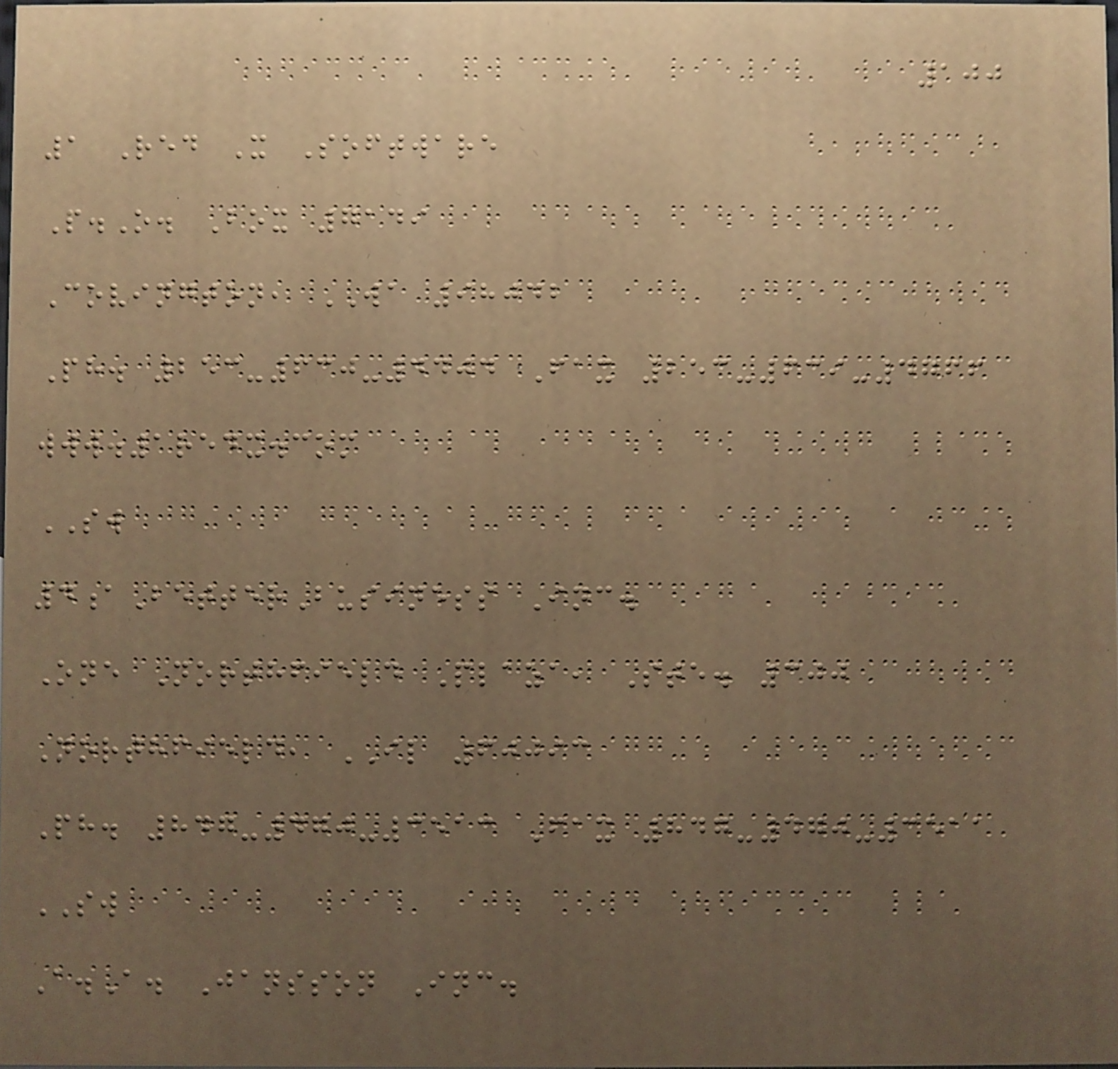100
1 Red X Software
P.O. Box 7149
Covington, WA 98042
Ph. 253-630-4404 Fax 253-639-4766
www.1redx.com
SW
4aBetterBusiness Inc.
One Northfield Plaza, Ste. 300
Northfield, IL 60093
Ph. 847-470-3513 Fax 847-470-3511
SW
A.A. Jansson Inc.
